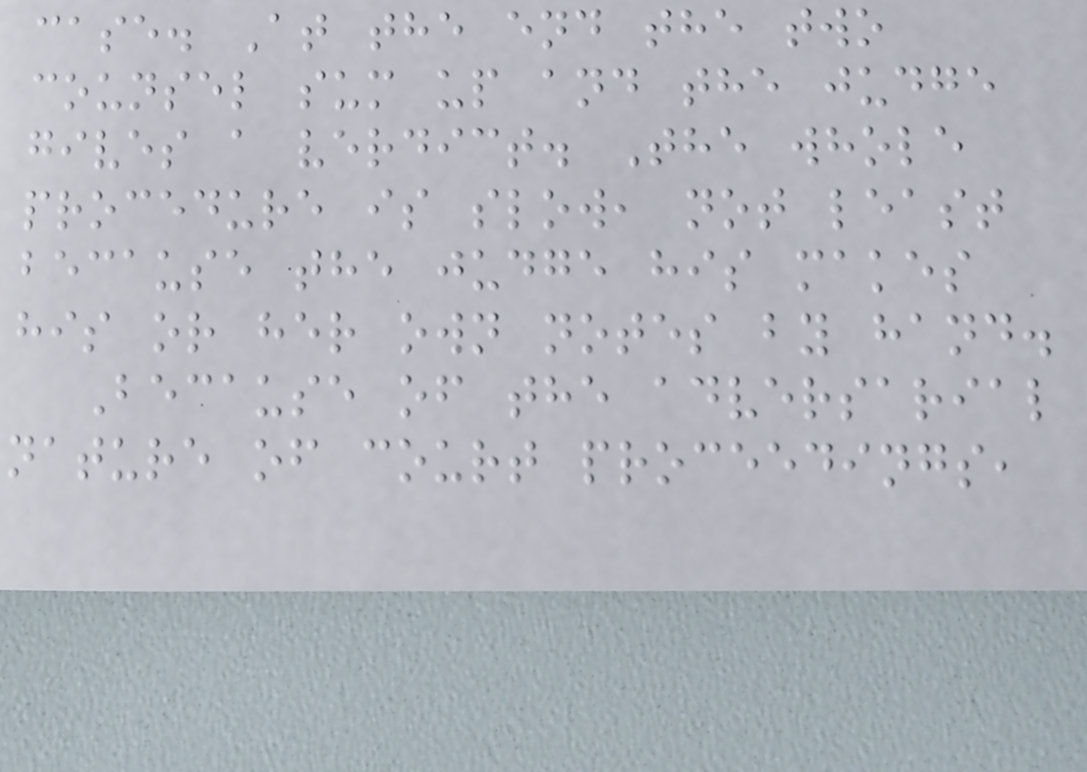case. At the end the two
counsel sum up and the judge
gives a verdict. The whole
procedure is slow, not least
because the judge his makes
his or her own notes by hand.
Because of the adversarial
nature of court proceedings,
